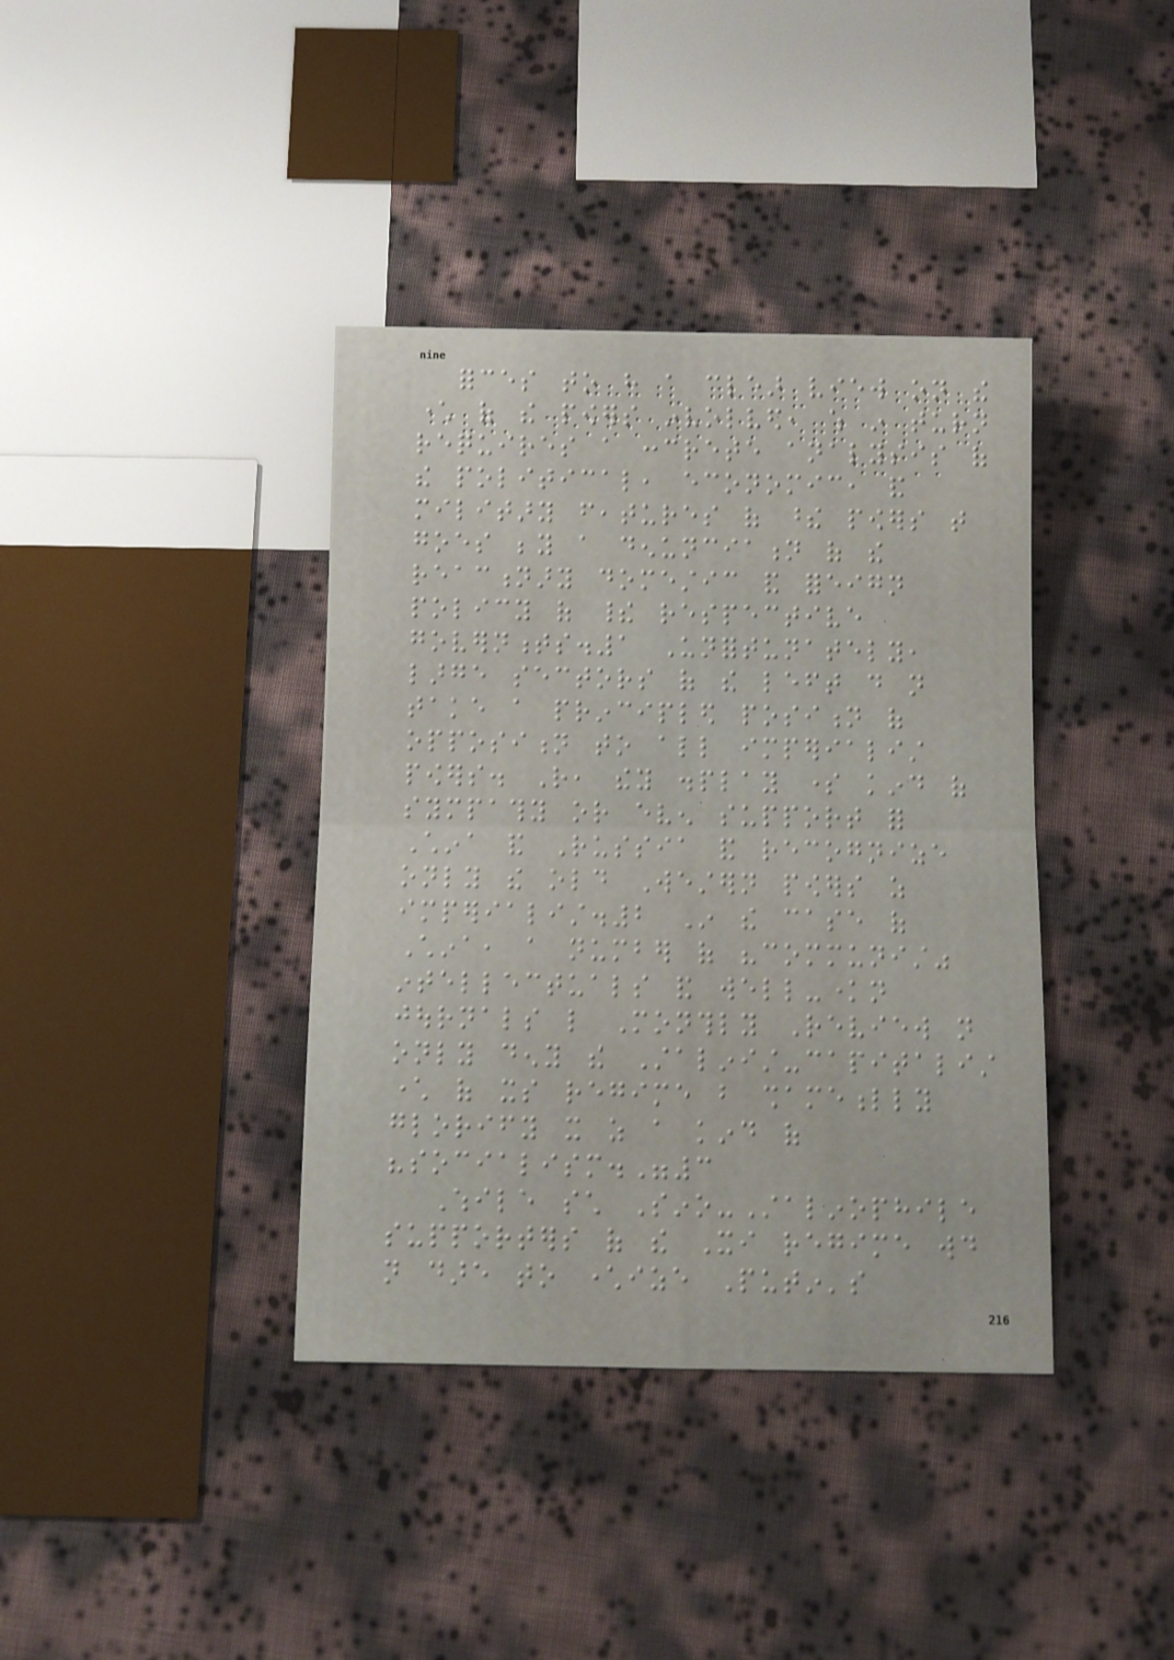forces to have a clear view on the
character of the powers involved, which in turn
requires a concrete analysis of
the political, economic, and
military features of these powers that
goes beyond a denunciation of the
reactionary domestic and foreign
policy of their respective
governments.1 Unfortunately,
large sectors of the left do not
take a principled position of
opposition to all imperialist
powers. Rather, they display some kind of
sympathy or even support for
China and Russia and recognize
only the old Western powers as
imperialist.2 In the case of
China, a number of "communist"
intellectuals and well-known
journals like Monthly Review not
only deny the Stalinist-capitalist
character of its regime but shamefully
glorify it as a kind of
"socialism."3
While such Sino-Stalinophile
supporters of the Xi regime would
not dare to characterize Putin's
